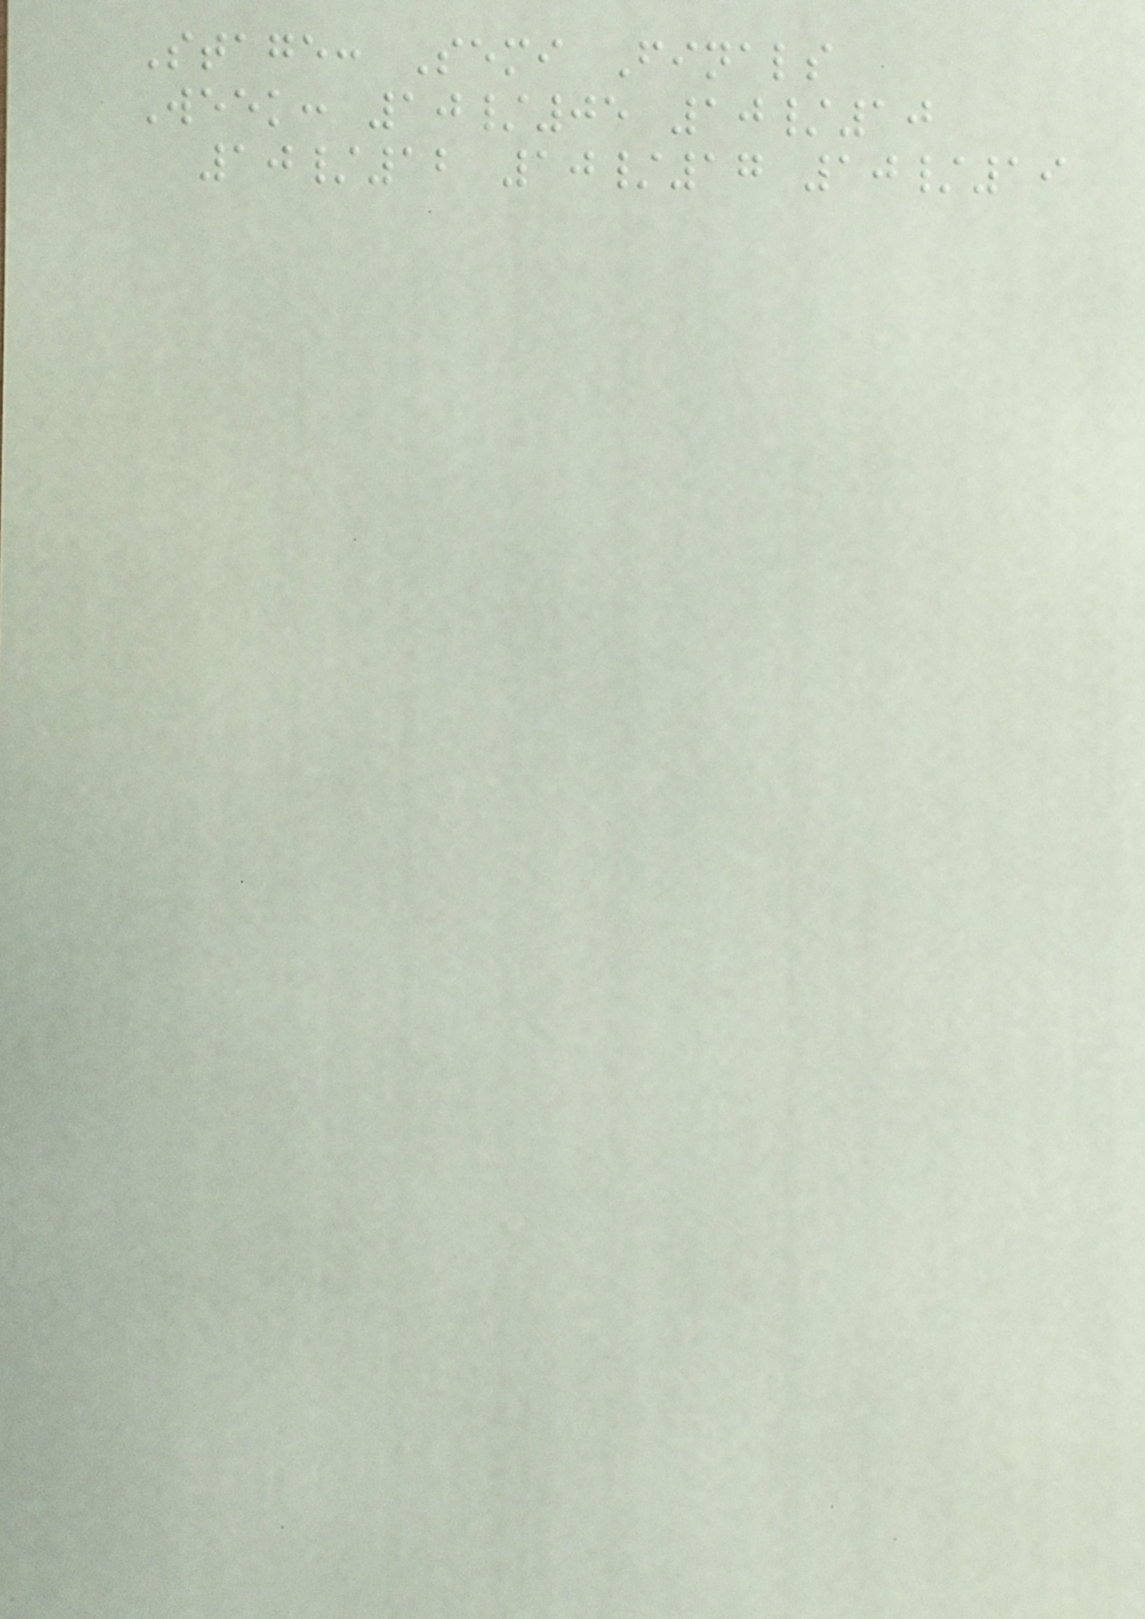Stage: Semi Finals
Week: 10/05 10/10
10/12 10/17 10/19
